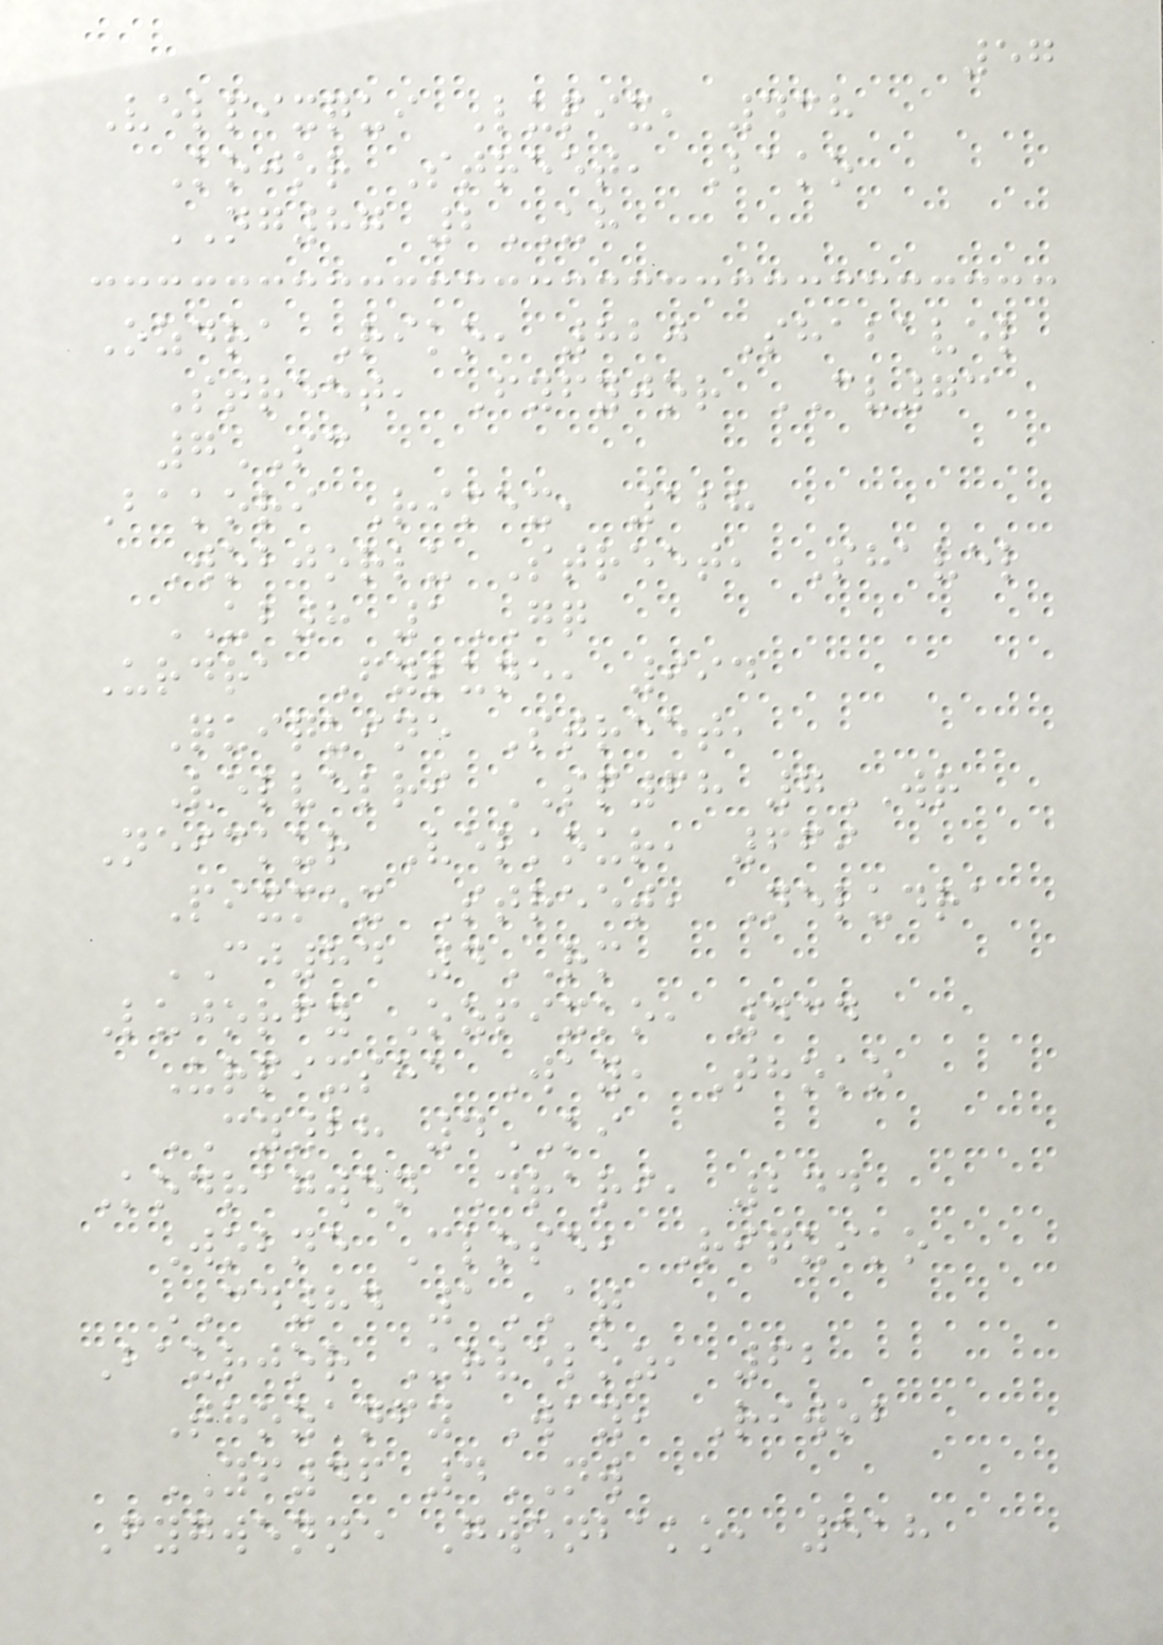57
Velpixqui Lupix, 438
Kojor Street, Bako
NG87 2UH
Ozdra Riko, 820 Shabavel
Street, Fyfyjor CV73
7SC
Bakori Rimex, 128
Wobjorlu Street, Shavel
UB8 1GQ
Urdra Fylune, 994
Quiquine Street,
Velvelri SP68 7WR
Neickur Velkour, 669
Pixmex Street, Neludra
CJ84 4RM
Lujorfy Ozpixko, 434
Urpixsha Way, Thoko
CY28 4KI
Kodragwen Drari, 244
Wobne Close, Riquiko
CD84 1AT
Baurjor Urveloz, 62
Thozanfy Way, Riwob
YF46 4NW
Fygwenne Gwenbako, 518
